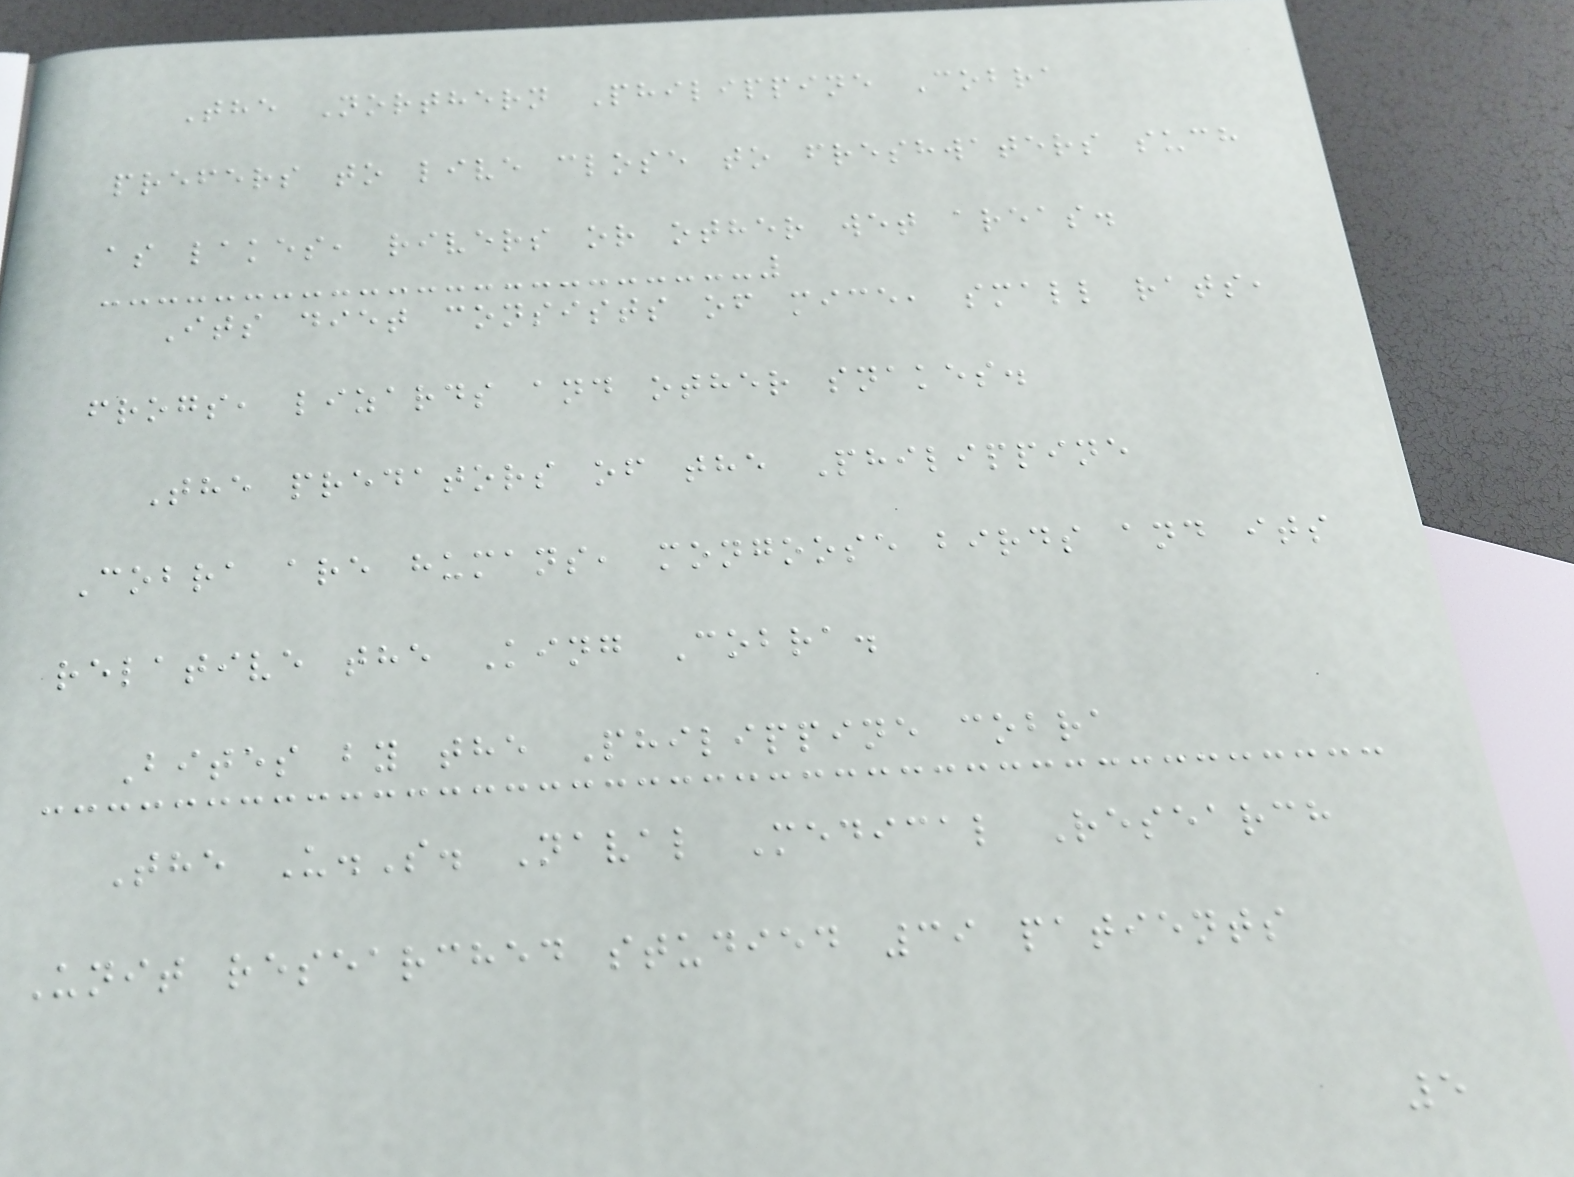The Northern Philippine Cobra
prefers to live close to freshwaters such
as lakes, rivers or other wet areas.
Its diet consists of mice, small rats,
frogs, lizards and other snakes.
The predators of the Philippine
Cobra are humans, mongoose birds and its
relative the King Cobra.
Bites by the Philippine cobra
The U.S. Naval Medical Research
Unit researched studied 39 patients
5
